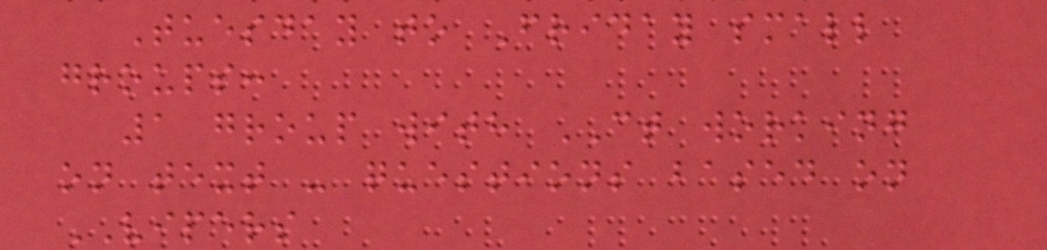Tuesday to Friday small
groups:
1 group with CT working
on text - questions based on
VIPERS
